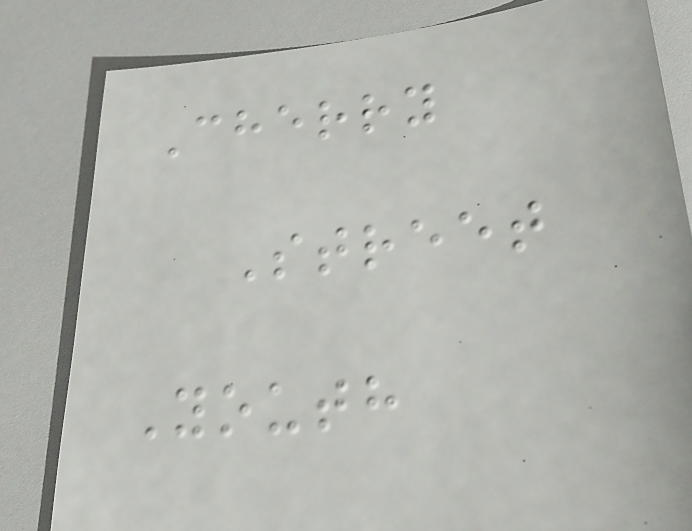Cherry
Street
Youth
